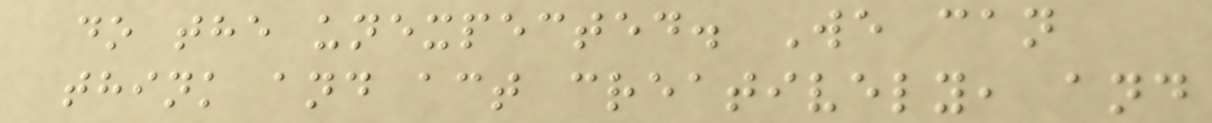do the unexpected. We can
think and act creatively, and
